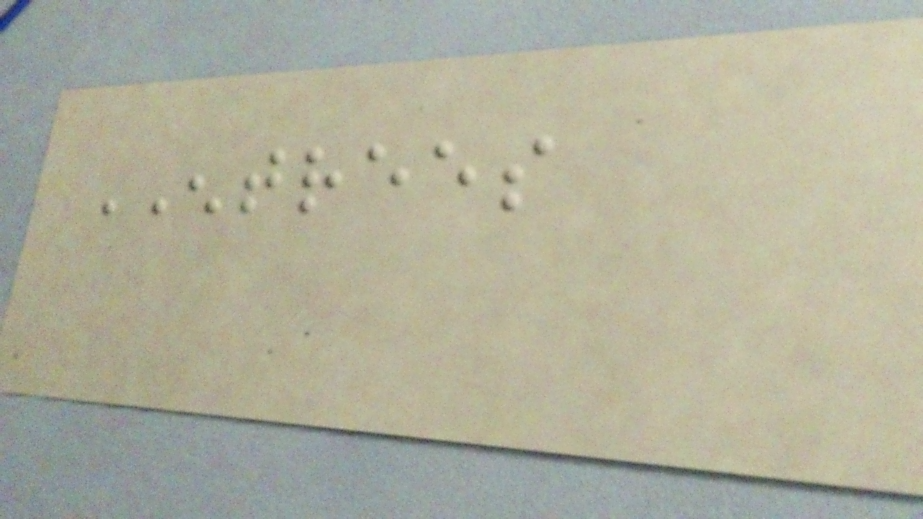ENTREES
